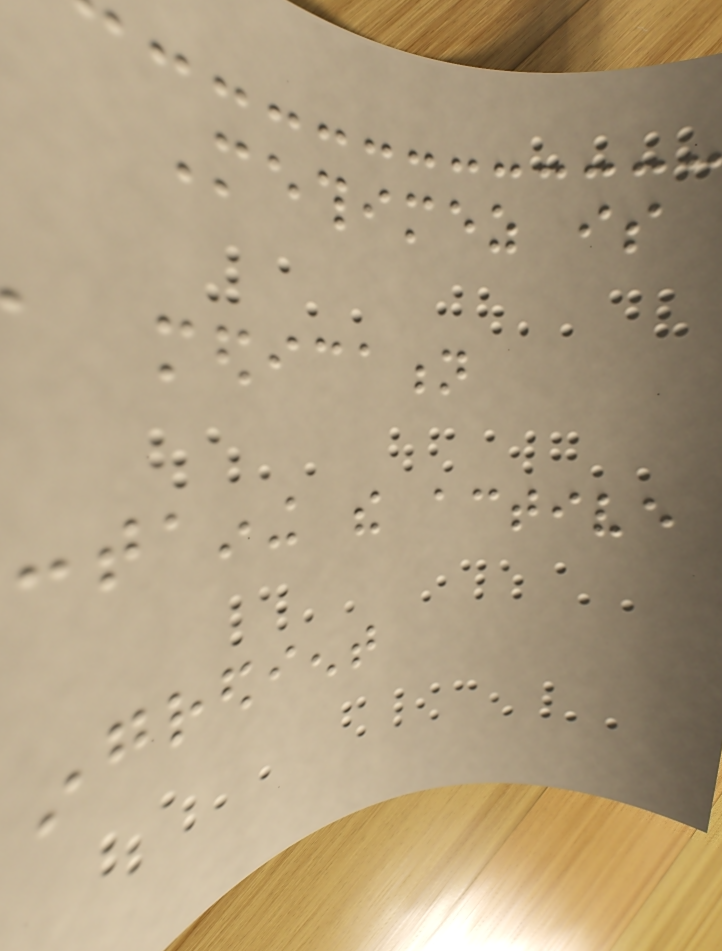Methimez is
a medication
containing the active
ingredient
